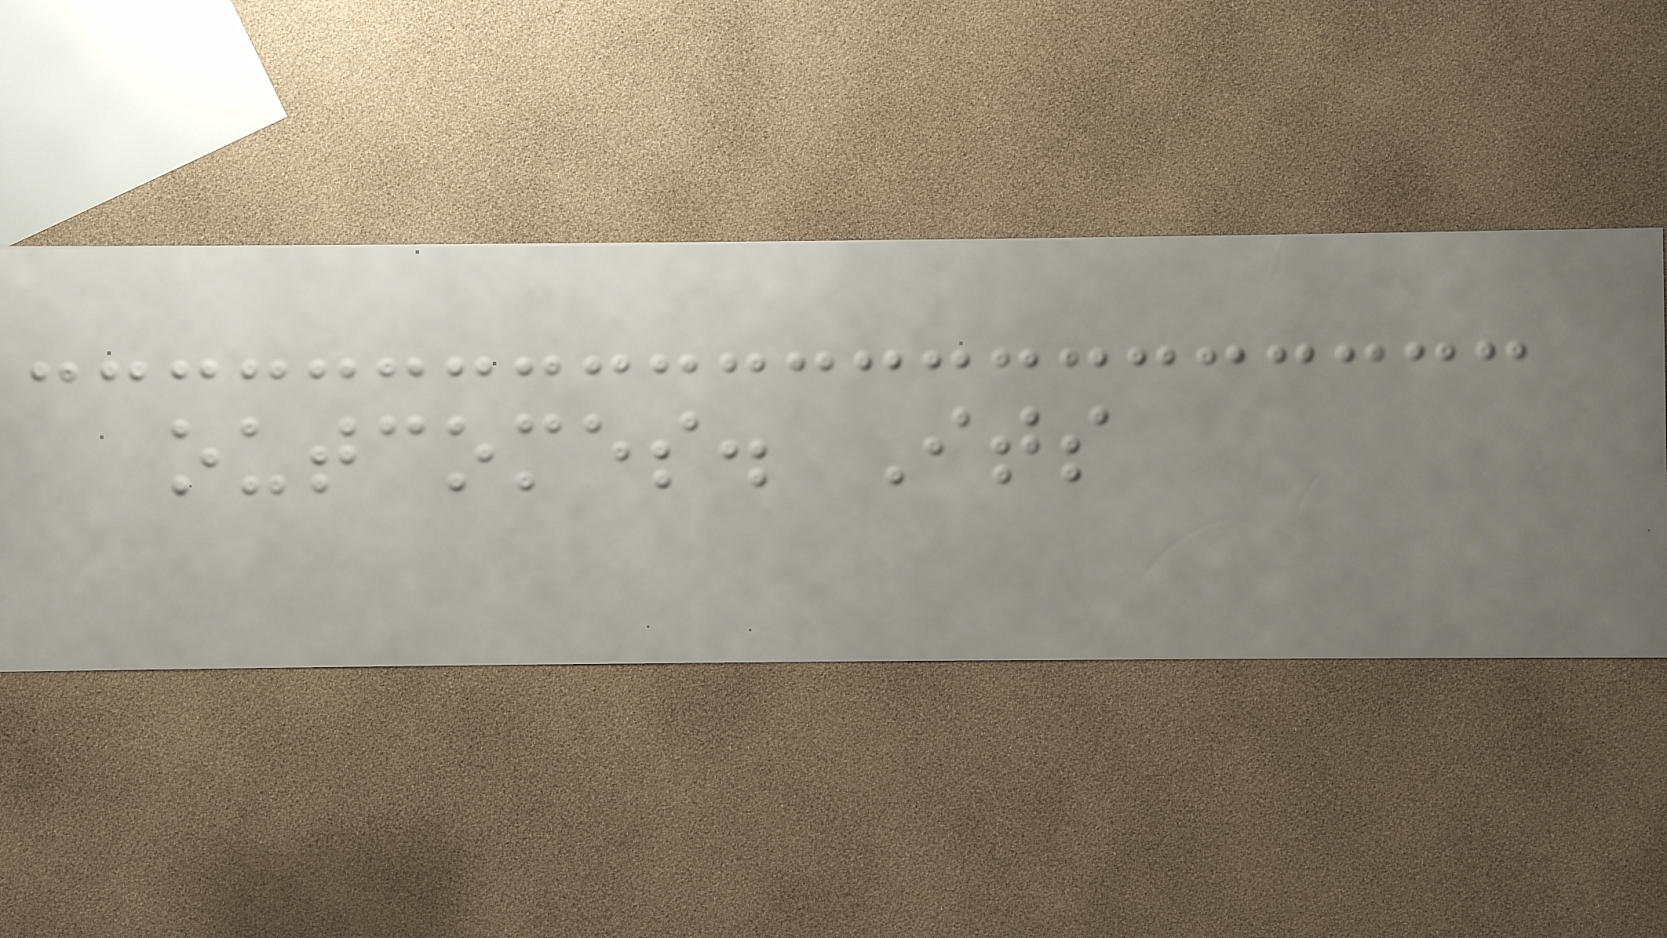outcomes. Its
